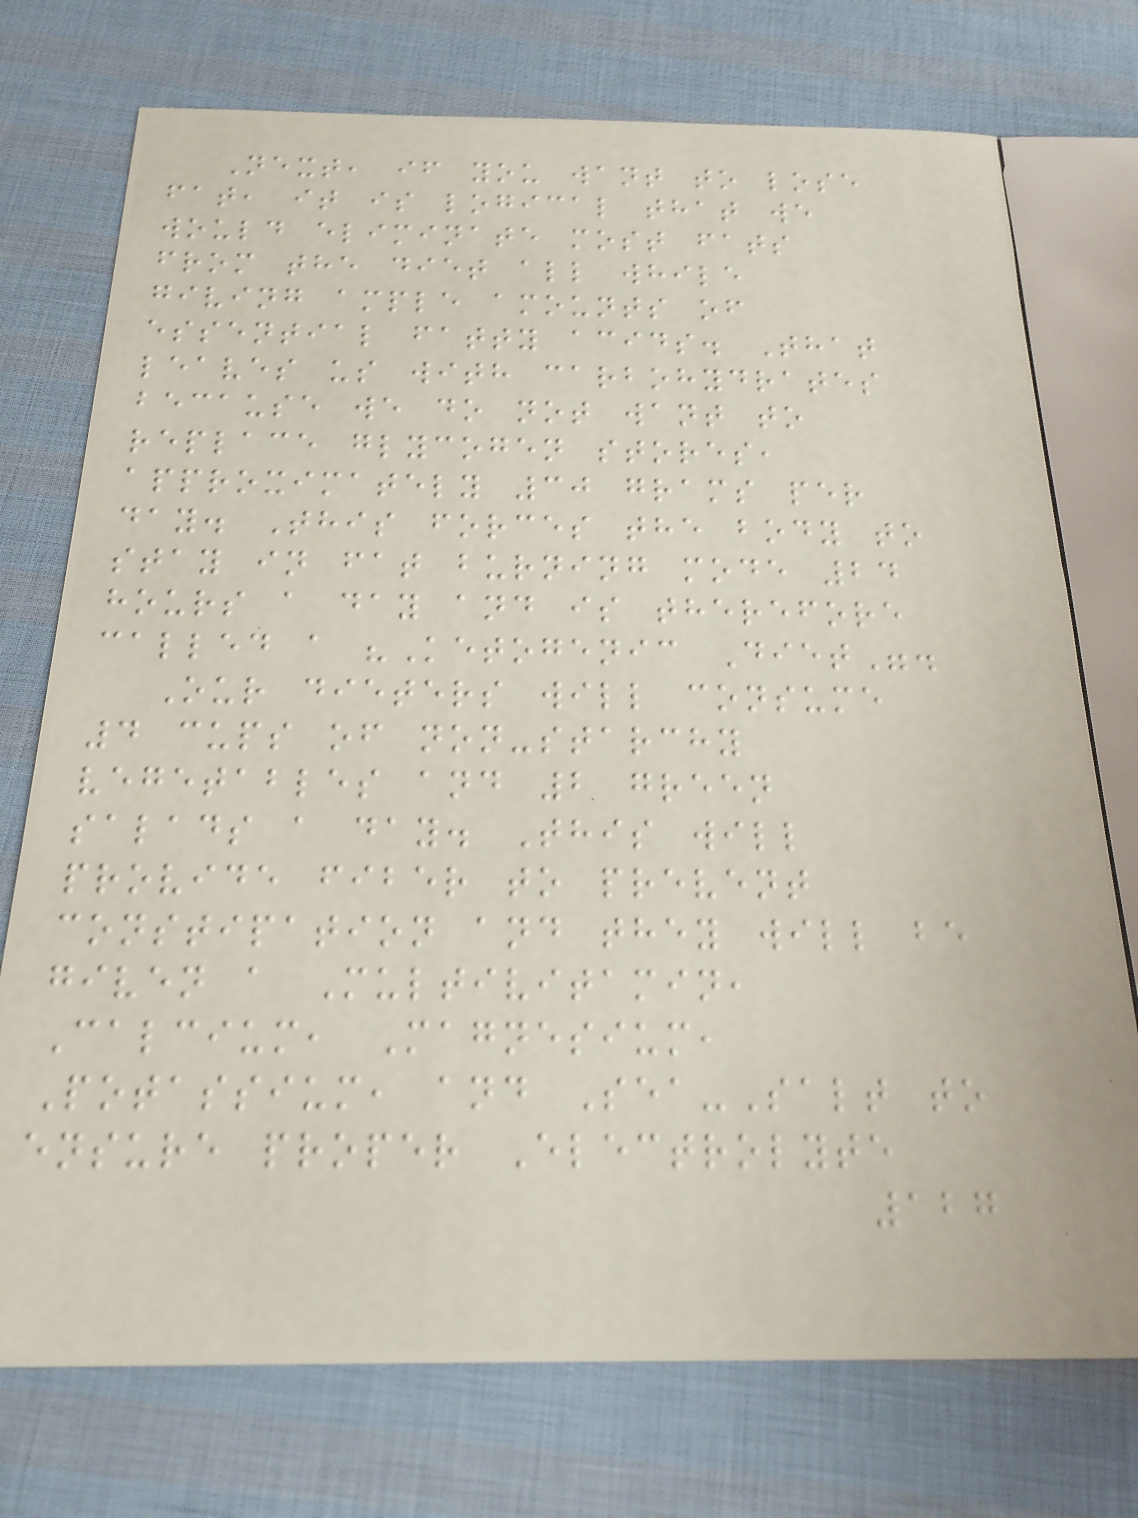Next, if you want to lose
fat, it is logical that we
would eliminate most fats
from the diet all while
giving ample amounts of
essential fatty acids. That
leaves us with carbohydrates
because we do not want to
replace glycogen stores,
approximately 30 grams per
day. This forces the body to
stay in fat burning mode 24
hours a day and is therefore
called a "Ketogenic Diet".
Our dieters will consume
4 cups of non-starchy
vegetables and 2 green
salads a day. This will
provide fiber to prevent
constipation and they will be
given a Multivitamin,
Calcium, Magnesium,
Potassium, and Sea-Salt to
ensure proper Electrolyte
127
